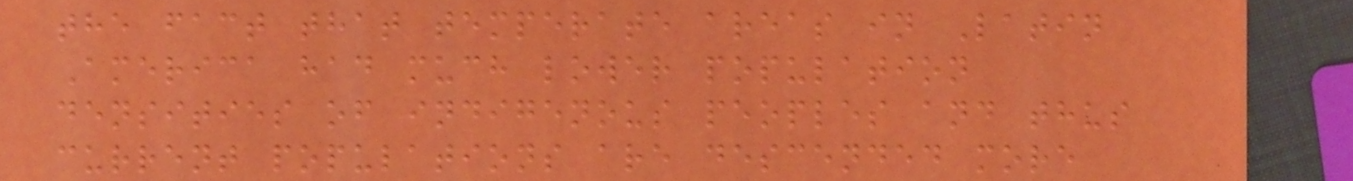the fact that temperate areas in Latin
America had much lower population
densities of indigenous peoples and thus
current populations are descended more
